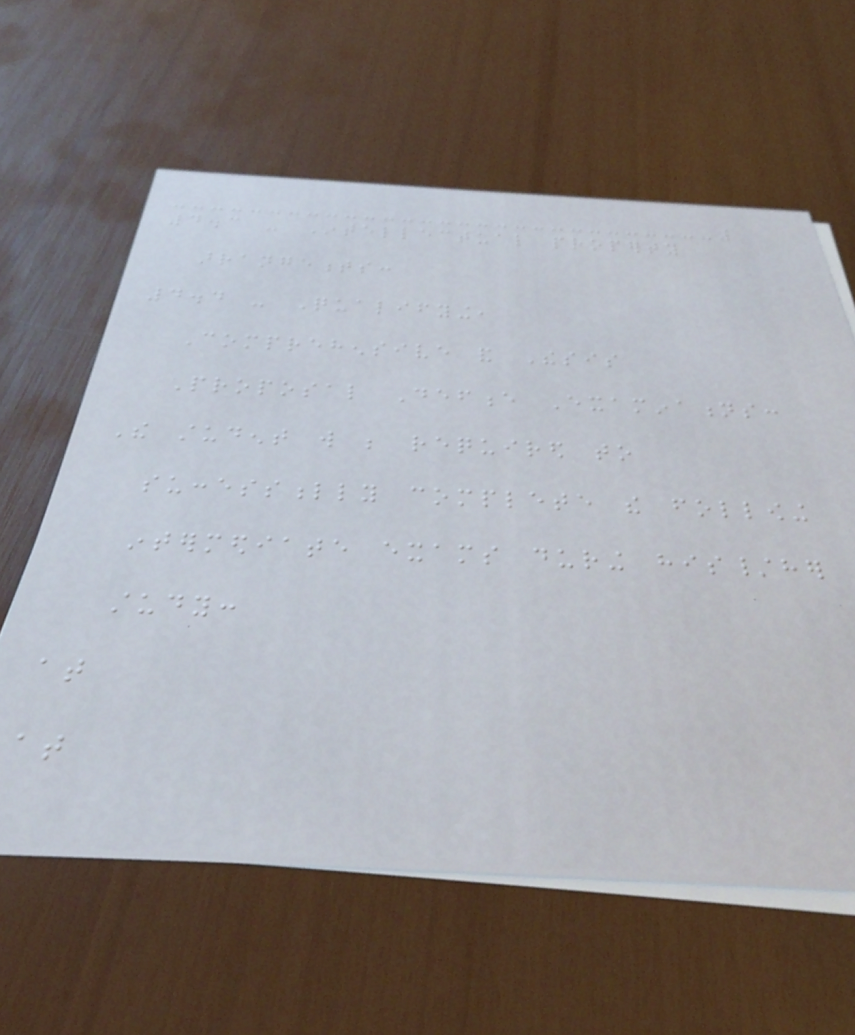4.3 - Intellectual property
arrangements:
4.4 - Qualifying,
Comprehensive and Thesis
Proposal Defence Examinations:
The student will be required to
successfully complete the following
intermediate exams during his/her
study:
at
at
